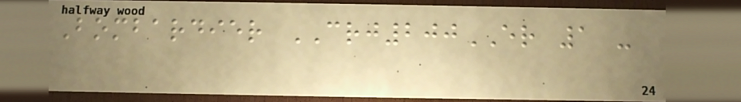Bombardier CRJ200ER 1 -
